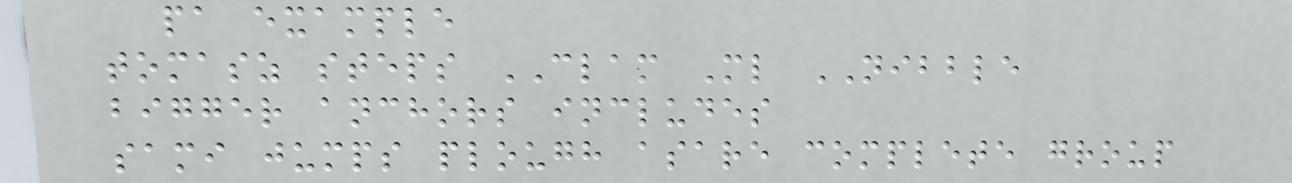pa example
tomasz steps CLAM Ml NIBBLE
bigger anchors includes
sami jumps plough asare complete group
